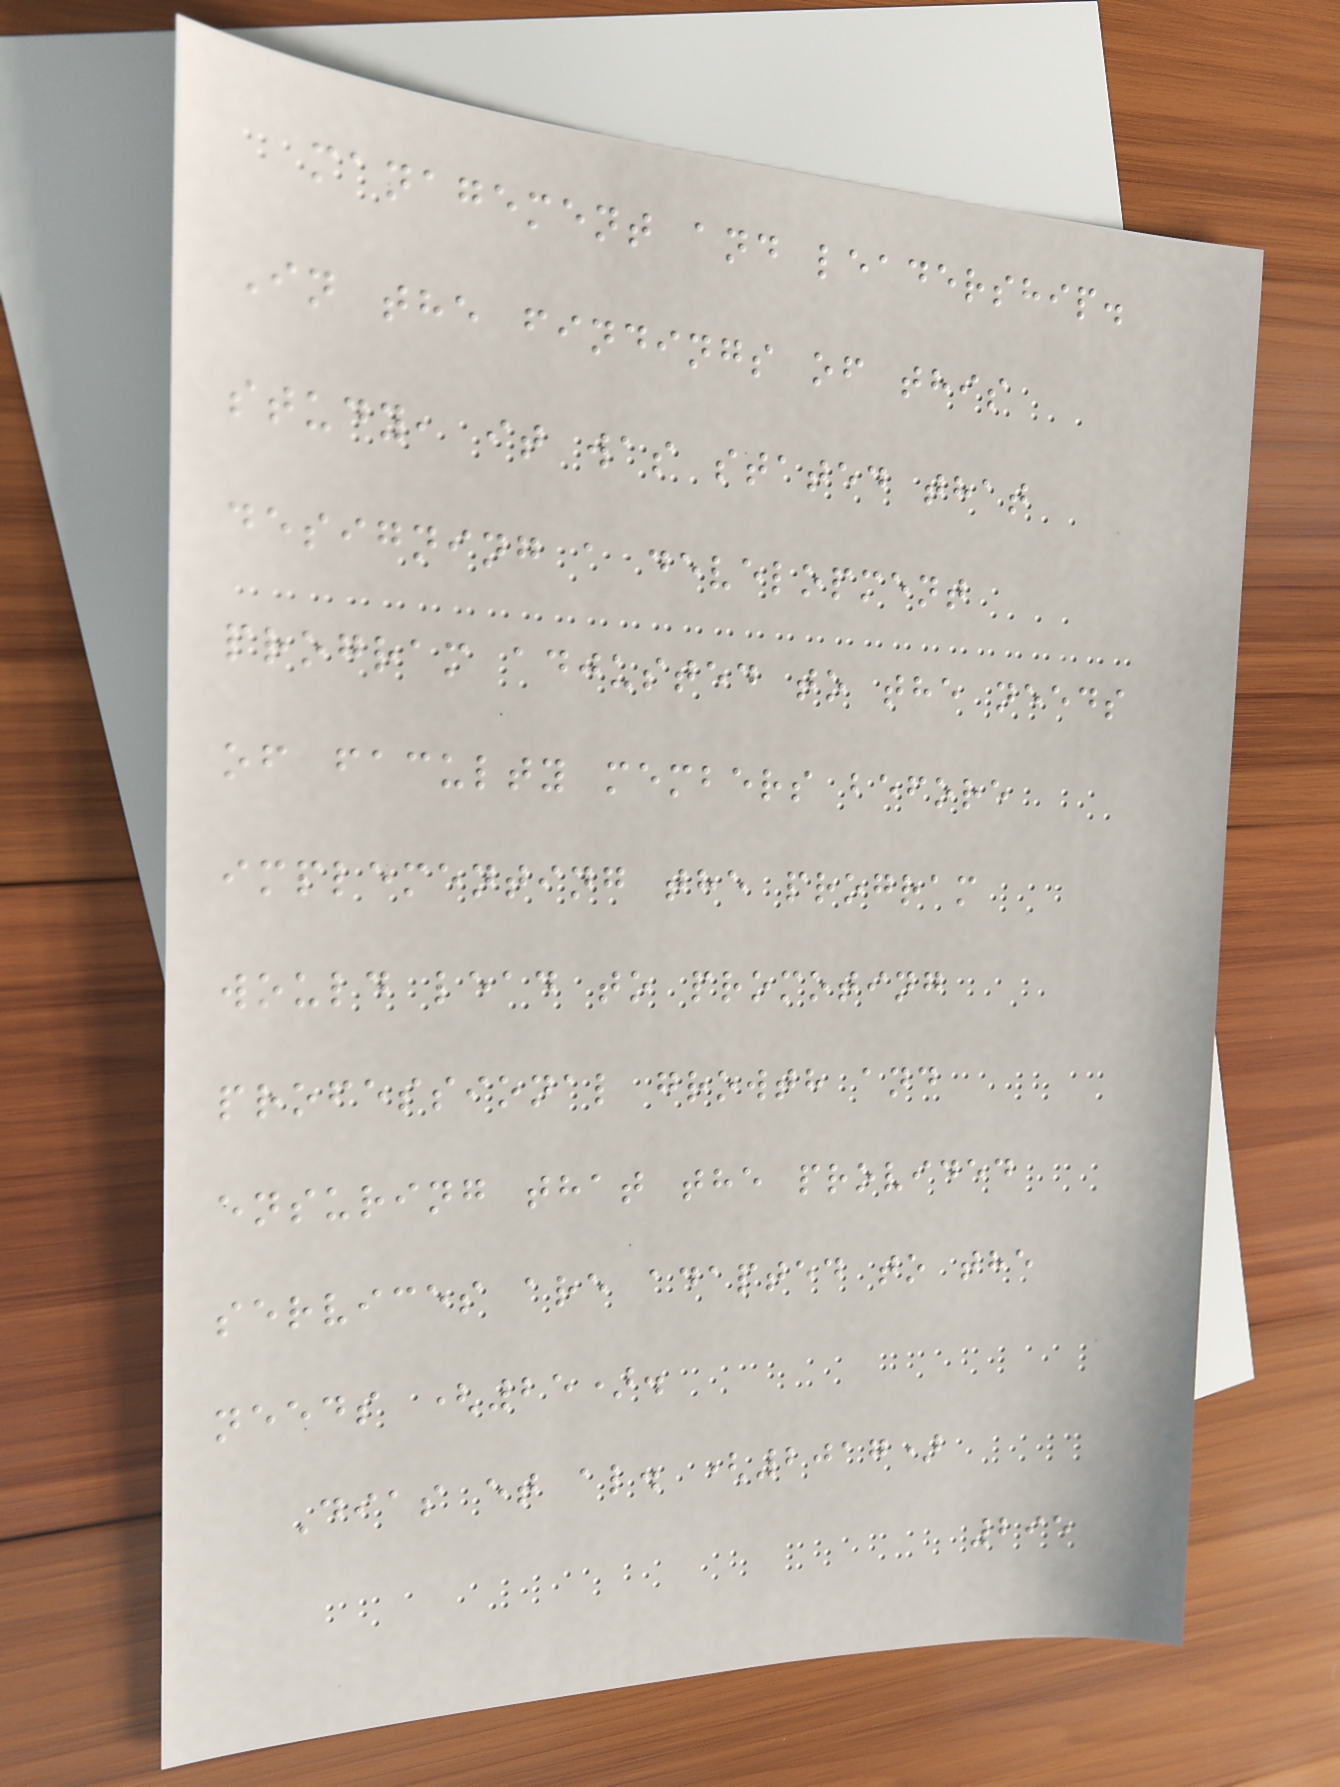management and leadership.
In the findings of this
study, it was stated that
designing a development
program adjusted to the needs
of faculty members before
implementing the program
would lead to promoting
professional growth and
ensuring that the provided
services are adapted to the
needs (25).
Dias et al. (2017)
295
